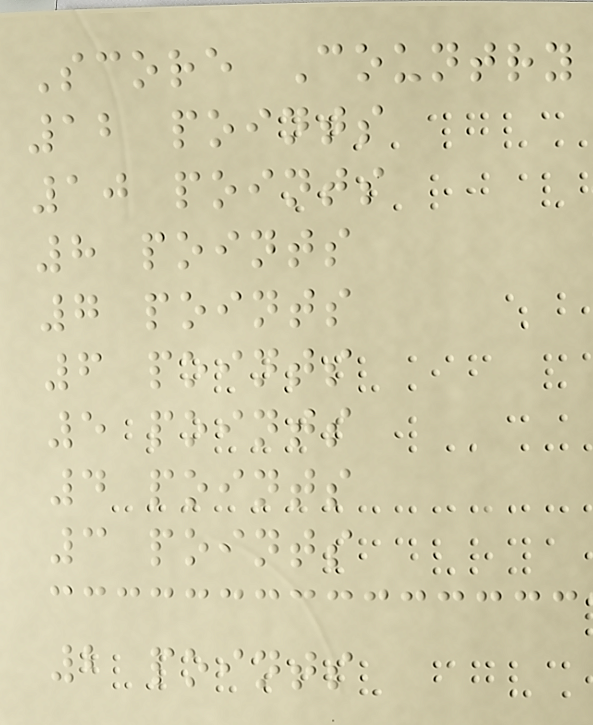Score Country
12 points
10 points
8 points
7 points
6 points
5 points
4 points
3 points
2 points
